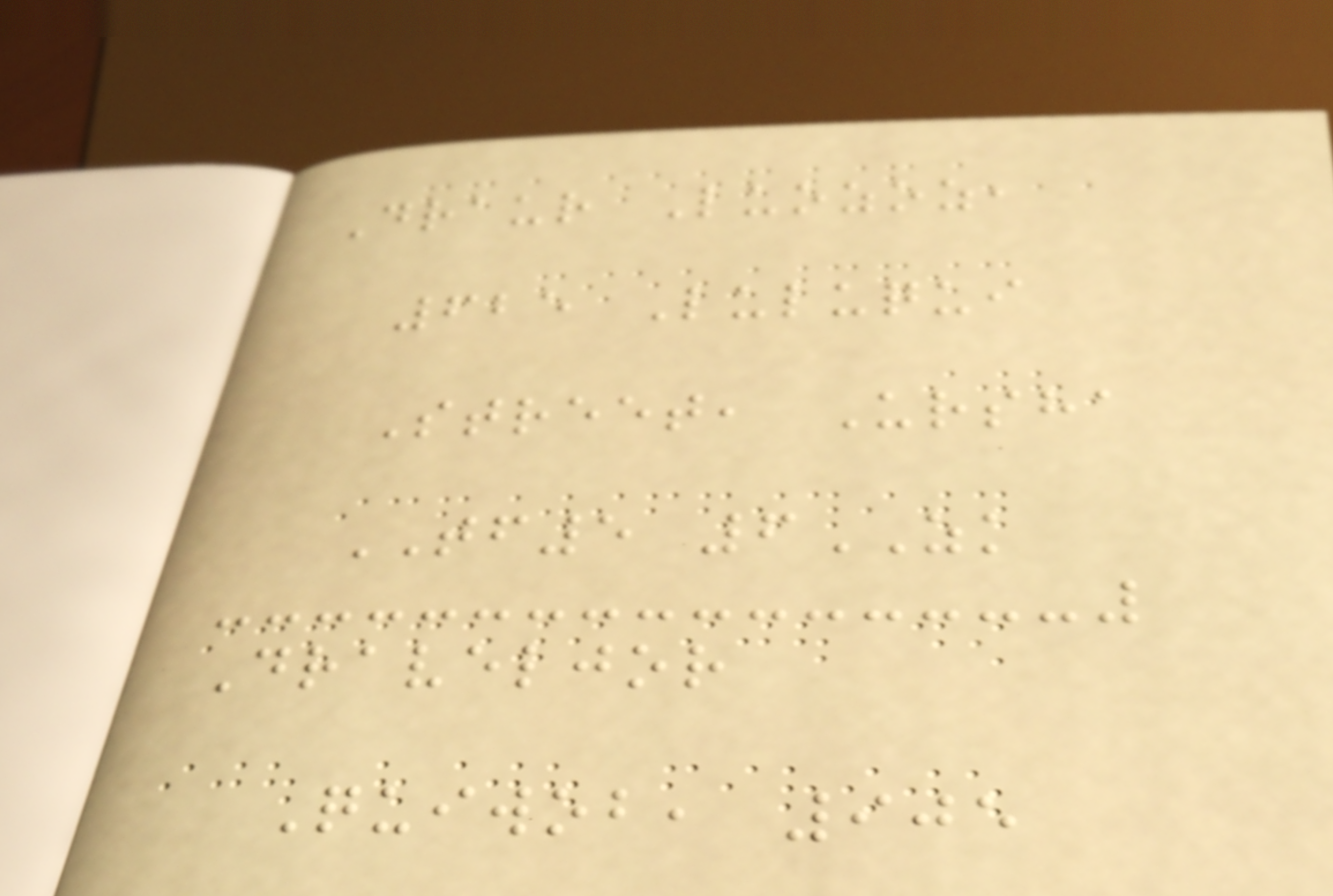Draur Luozoz,
625 Luluqui
Street, Ursha
TF5 6ZK
Draveljor
Quiwob, 905
